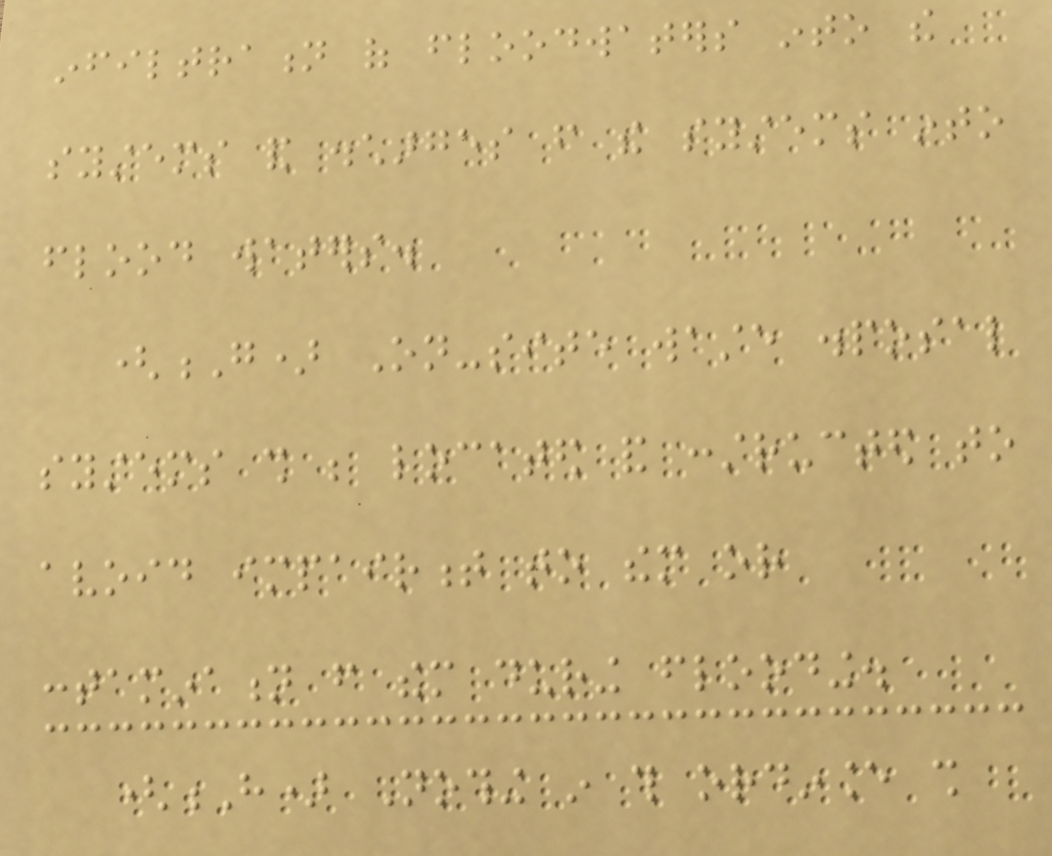infiltration of floodwaters into the
systems and discharges from the systems into
flood waters.
(G) On-site waste disposal
systems shall be located and constructed to
avoid impairment to them or
contamination from them during flooding.
(H) Nothing in this ordinance shall
